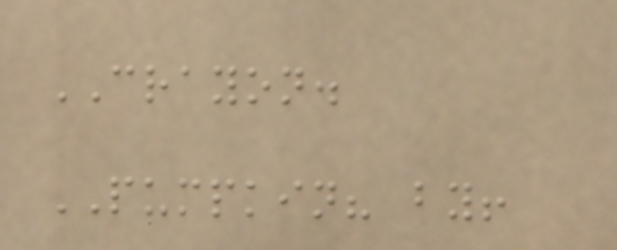CRAYON.
PUMPKIN? by!
